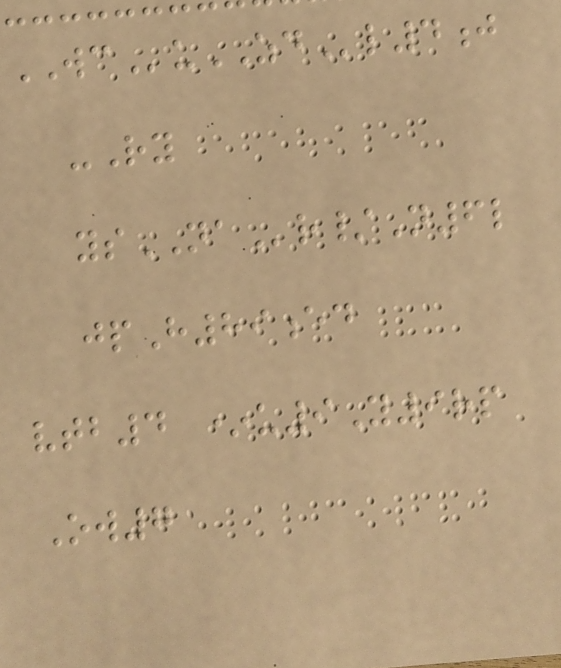WCuZDl4j
-Ry
ysNAr/N6l
jpH89ed
vtb4 *u9Y9rp
Ow7
